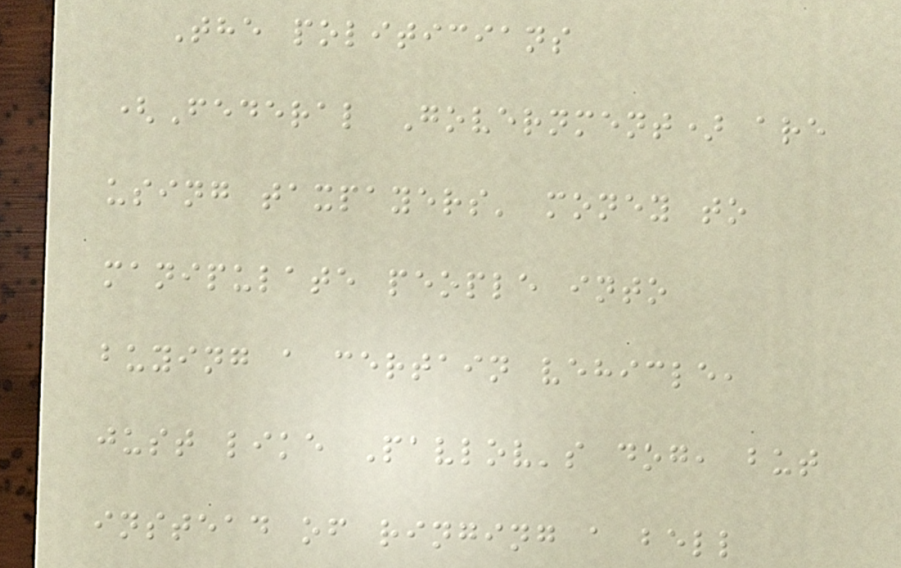The politicians
(Federal Government) are
using taxpayers' money to
manipulate people into
buying a certain vehicle,
just like Pavlov's dog, but
instead of ringing a bell
